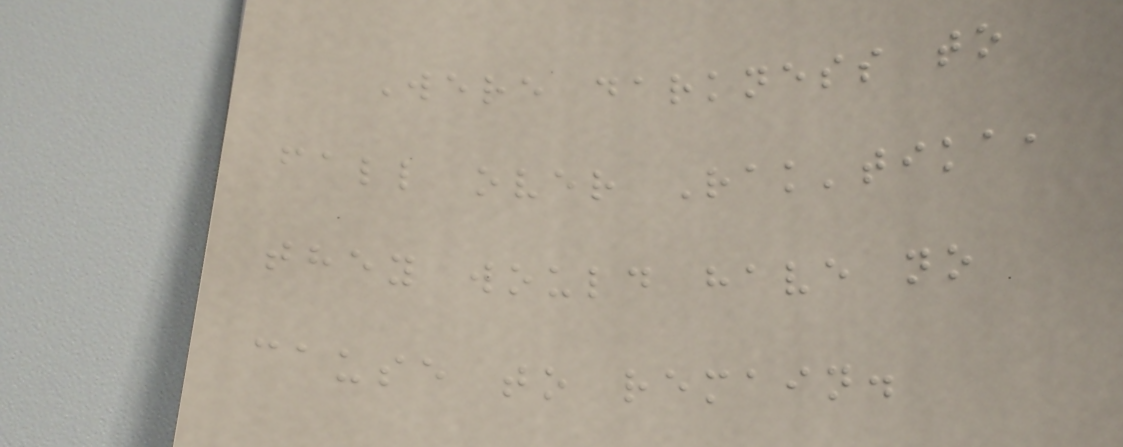Were darkness to
fall over Rak'tika,
they would have no
cause to remain.
